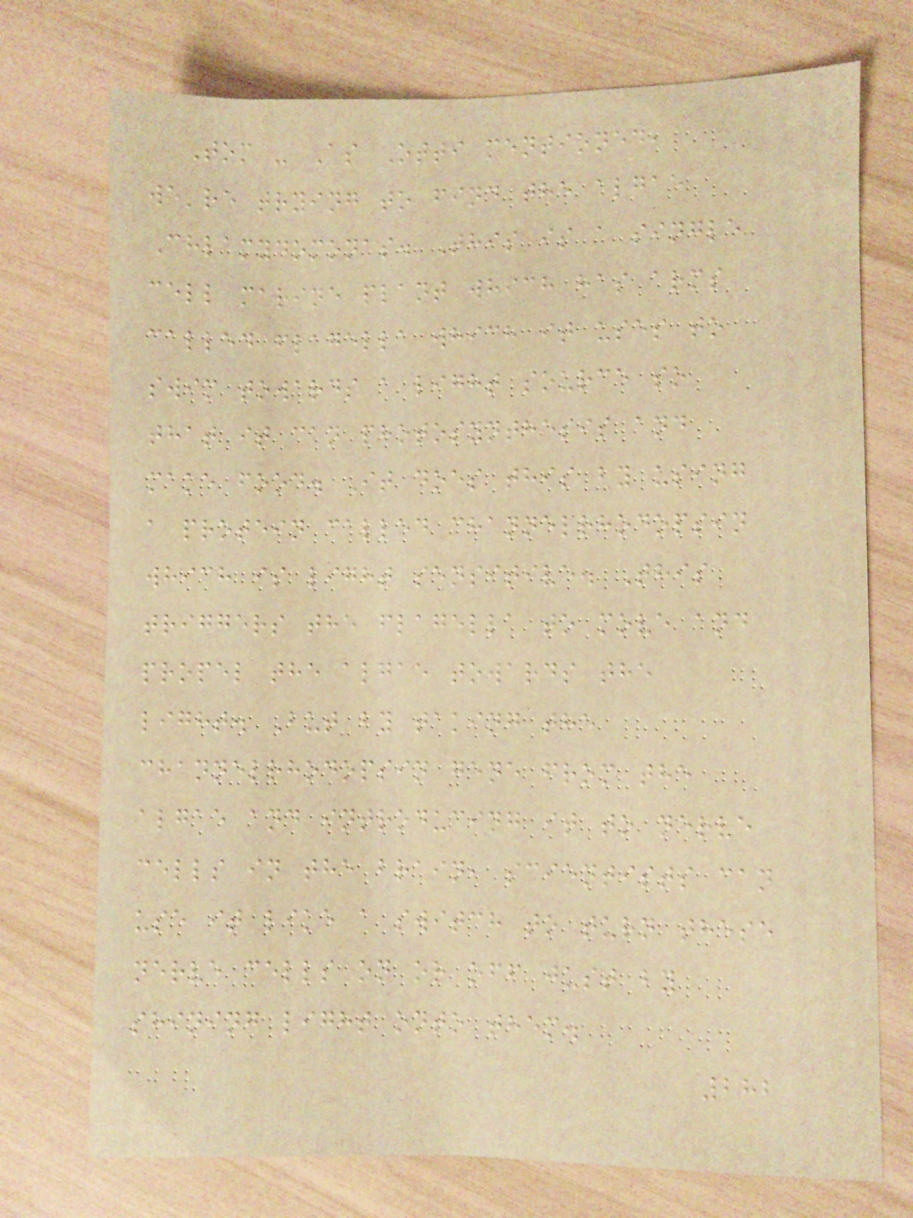Tom - As Otti mentioned,
we're trying to find the algae
Chlamydomonas. This is a single
cell marine plant which has arms
called flagella which it uses to
swim towards a light source so
that it can photosynthesis and
make food. It does this by using
a protein called channelrhodopsin
which is light sensitive. This
triggers the flagella to move and
propel the algae towards the
light. But by taking the
channelrhodopsin gene from the
algae and introducing it to nerve
cells in the brain, scientists can
use it like a switch to turn these
nerve cells on or off just by
shining light onto them.
282
